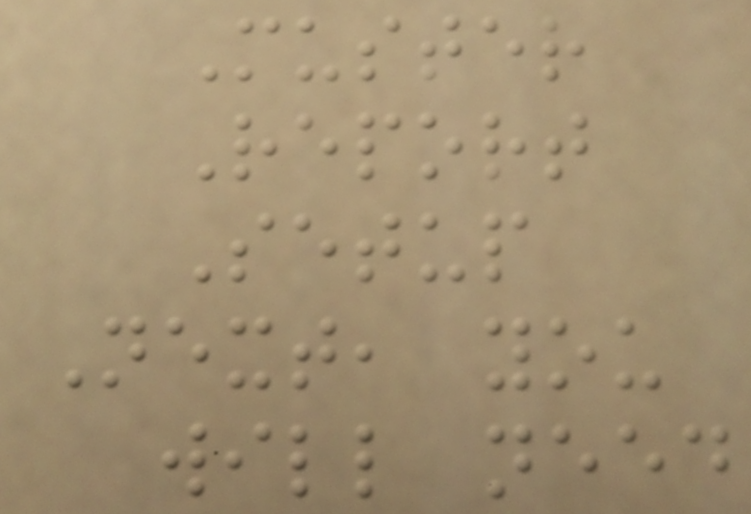Muster
Report
Setup
Next, you
will need
